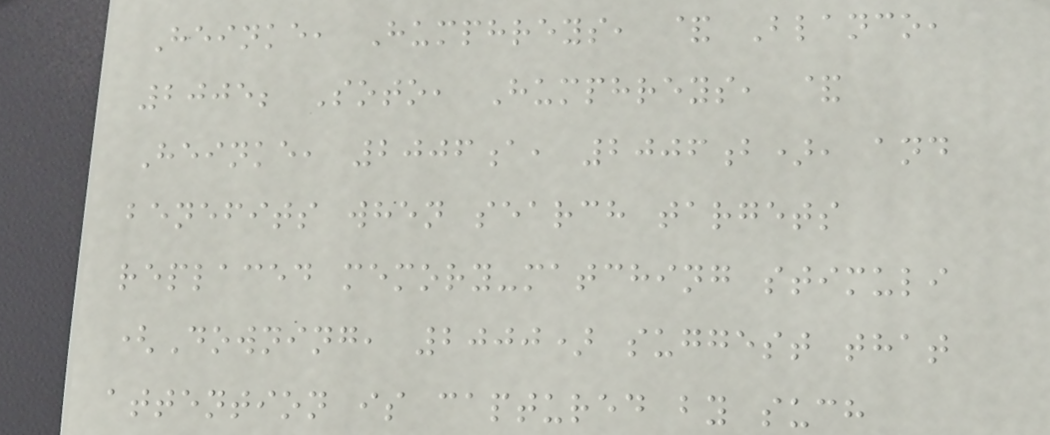Heinke, Humphreys, & Blanco,
2005; Soto, Humphreys, &
Heinke, 2006a, 2006b), and
benefits when search targets
replaced memory-matching stimuli
(Downing, 2000) suggest that
attention is captured by such
